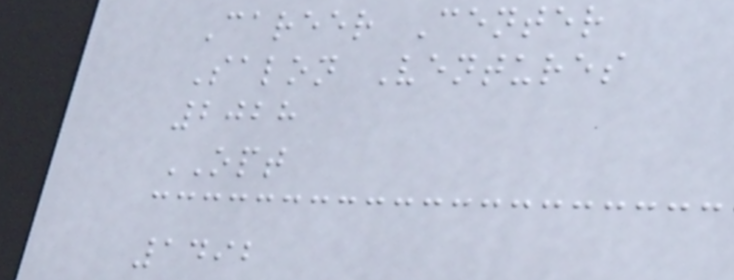Career Center
Salon Ventures
2028
OPT
1492
